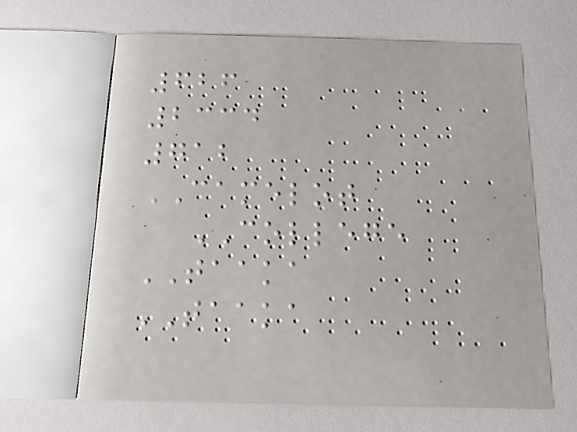626
2334
712
CAMELOT
COLLEGE
TAAKA
TAAKA
